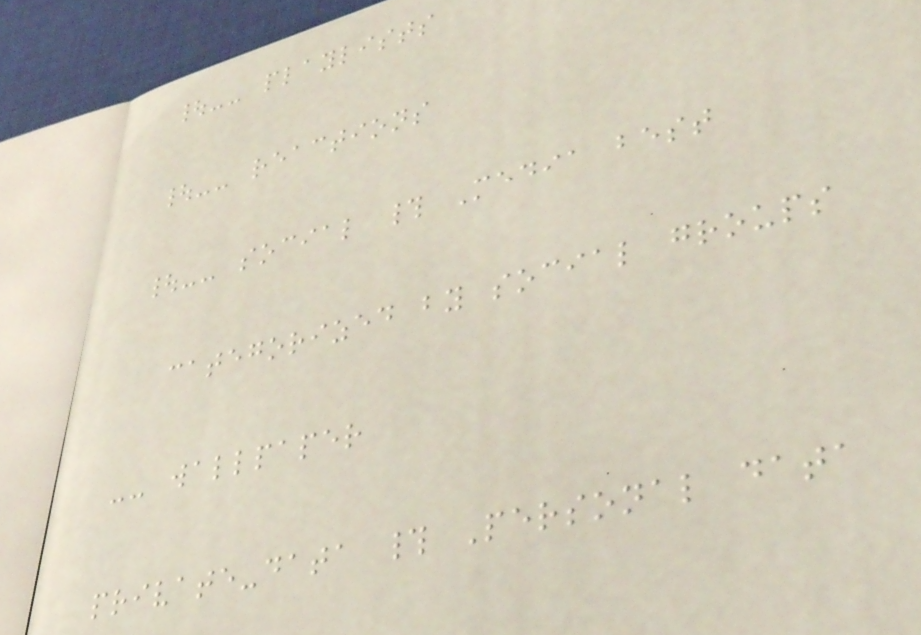|-- playlists
|-- reactions
|-- social # Media best
categorized by social groups
-- wallpaper
private-data # Personal data
